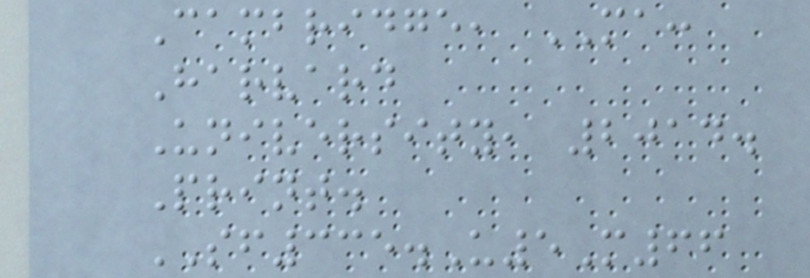Cambridge, MA:
Harvard
University, 2014.
Print.
SF335.U5M66
